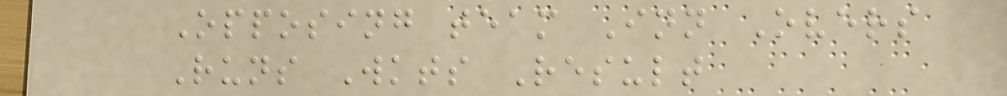Opposing team Inn Overs
Runs Wkts Result
